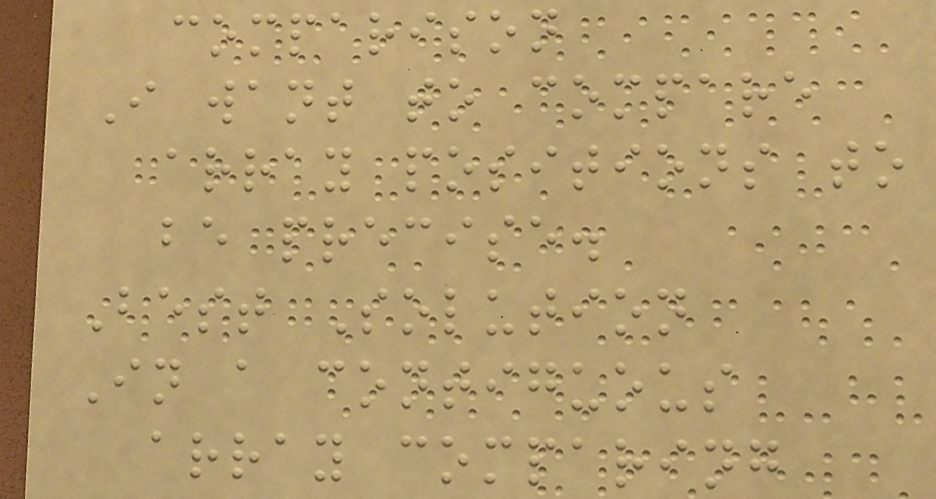comparison
I want to compare
array positions to
be precise.
Best Solution
In a contiguous
array comparing
